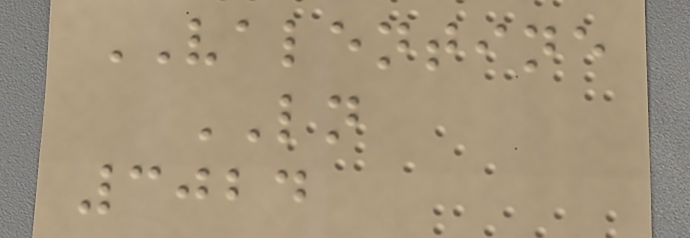VALENTINE
LN
3024
